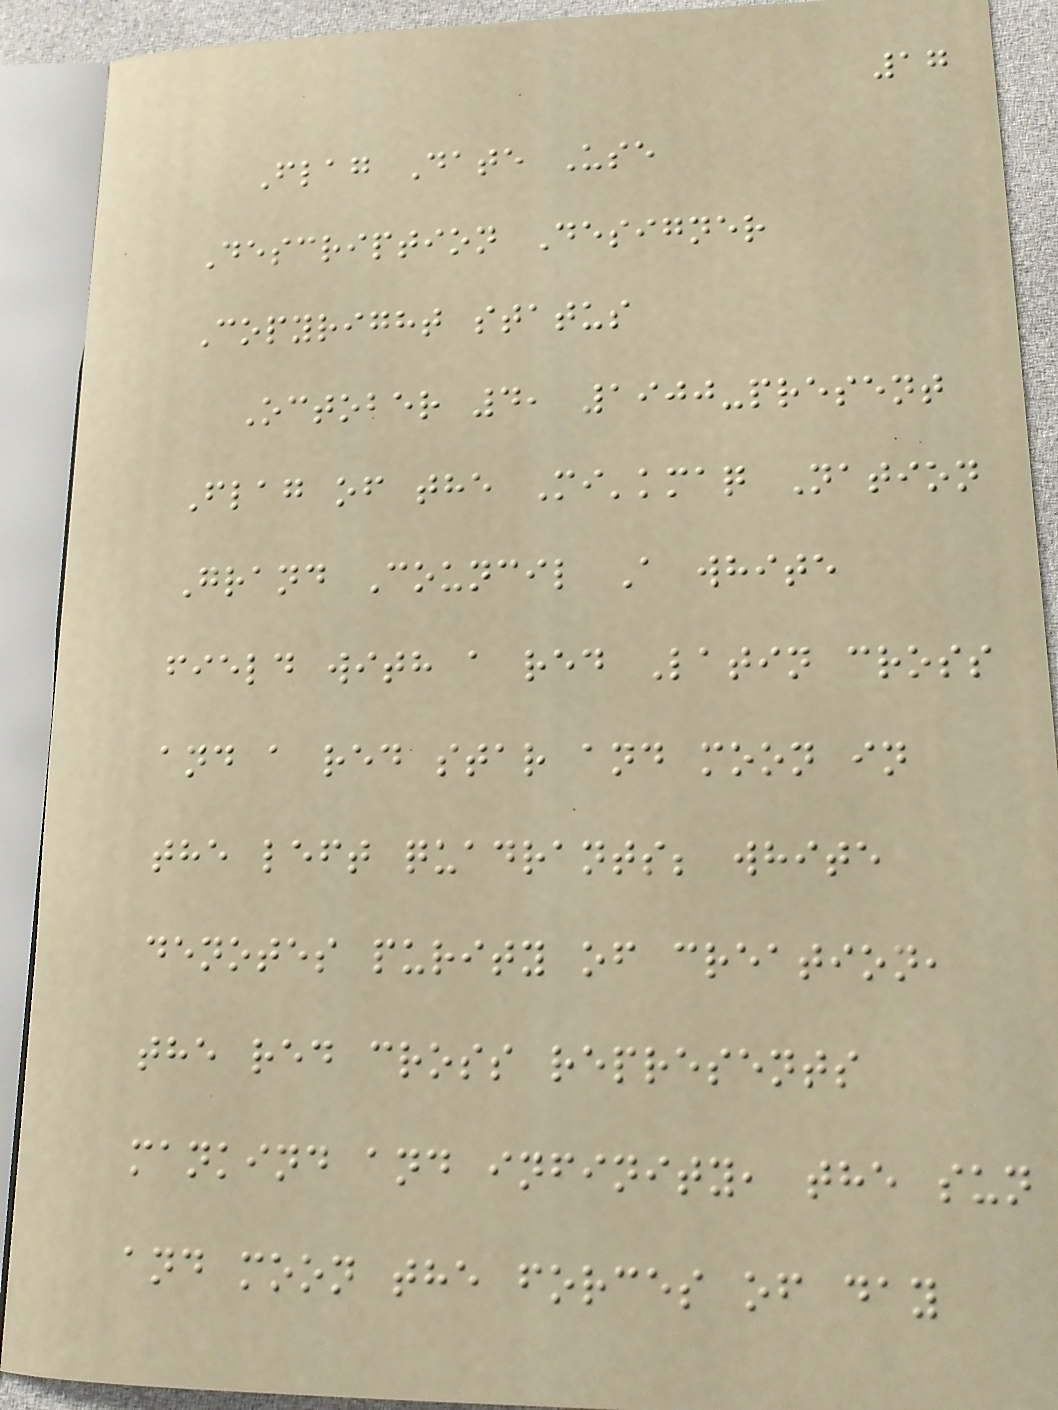17
Flag Date Use
Description Designer
Copyright status
October 4, 1900-present
Flag of the Mi'kmaq Nation
Grand Council A white
field with a red Latin cross
and a red star and moon in
the left quadrants; white
denotes purity of creation,
the red cross represents
mankind and infinity, the sun
and moon the forces of day
